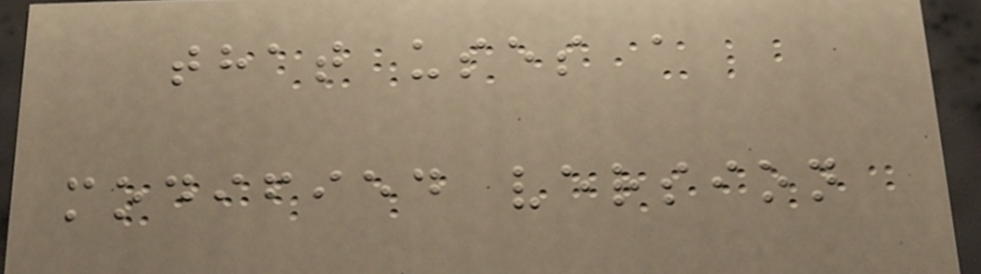that uses a
modified version
